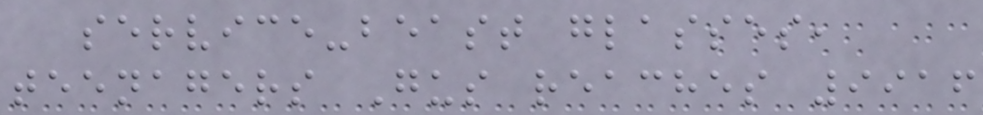service-beast glasses,
teenagers Gus reaches 9916
